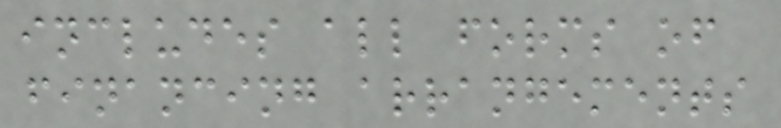includes all forms of
financing arrangements
